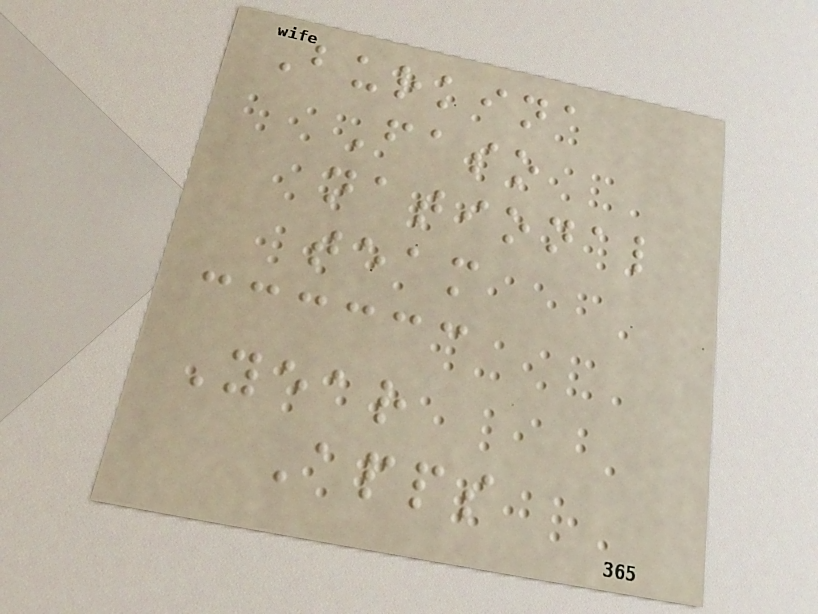Burkina
Faso
national
team
Year
Apps
